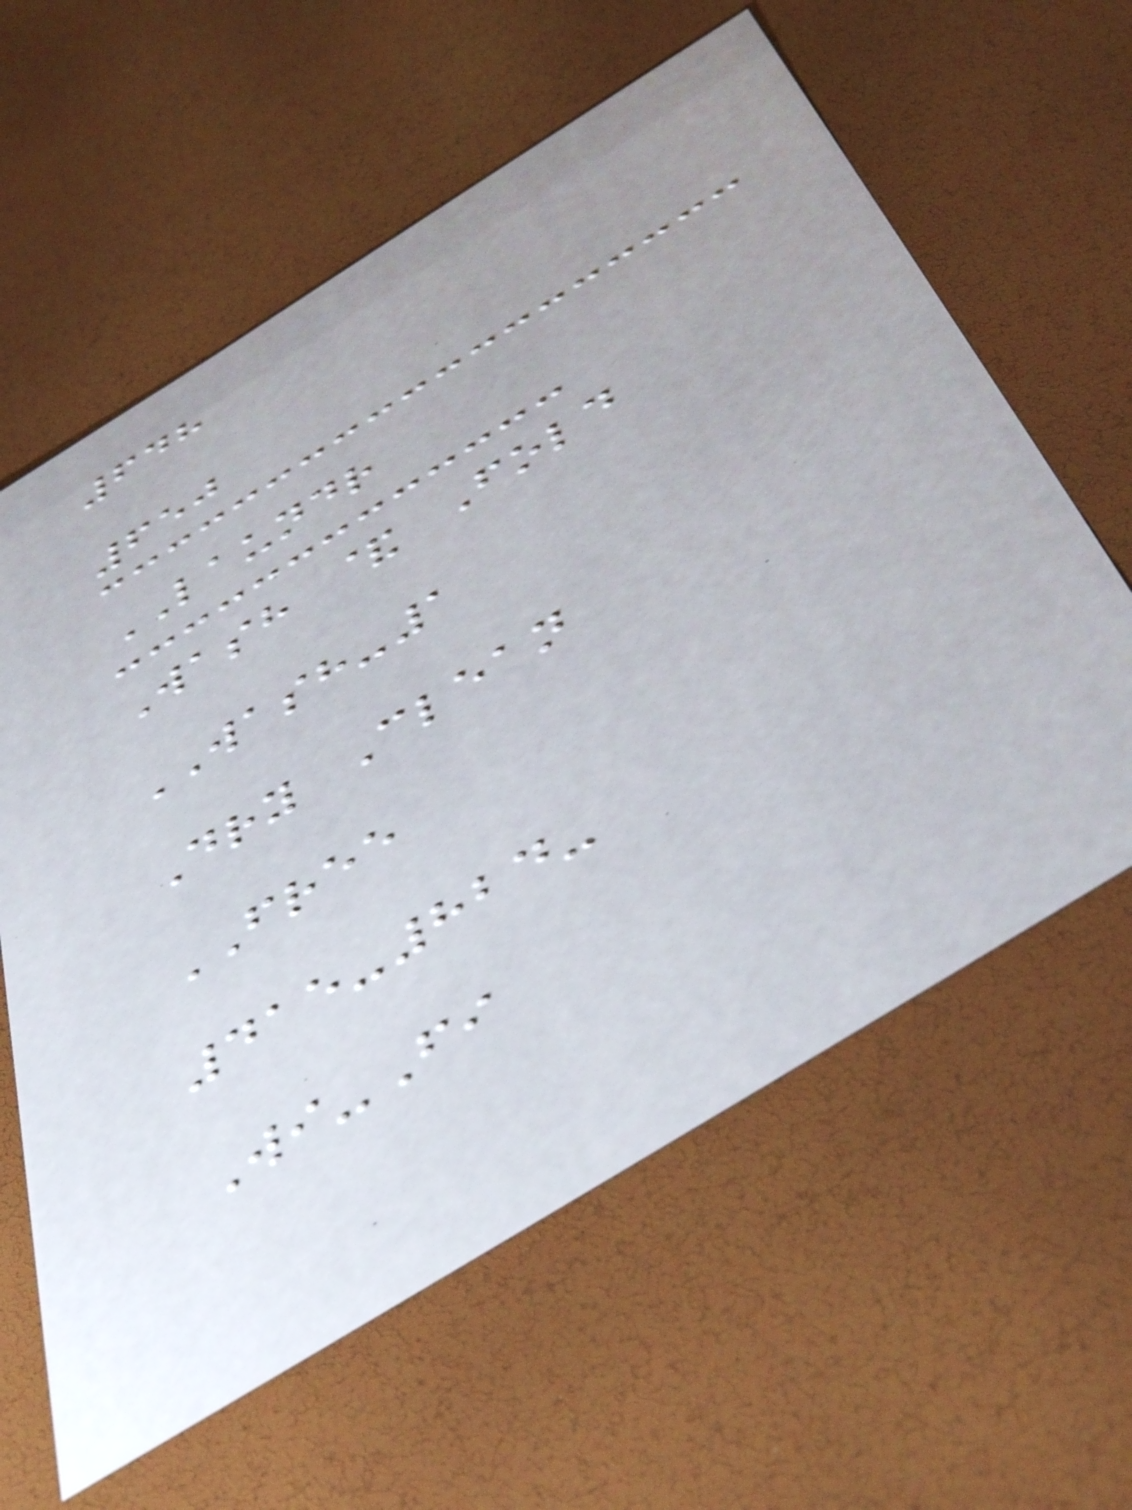648
650
LAUNDR
Wash & Fold
WASH-1
Dry Clean
FREE
415-824-
Wi-Fi
